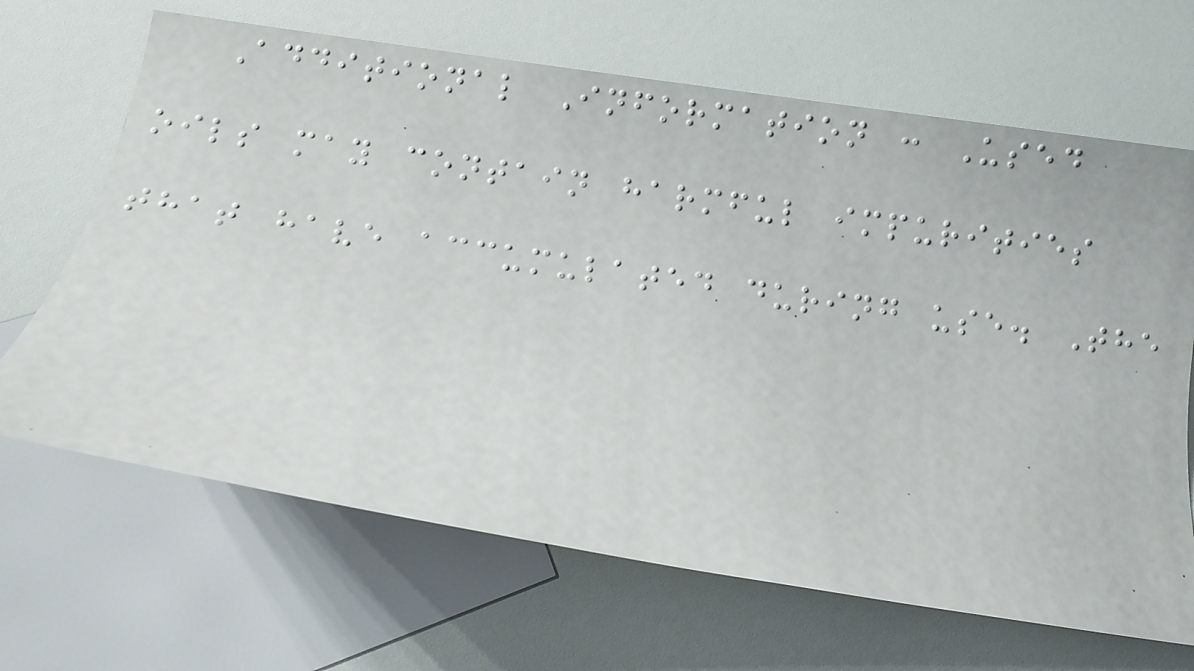Additional Information : Used
oils may contain harmful impurities
that have accumulated during use. The
